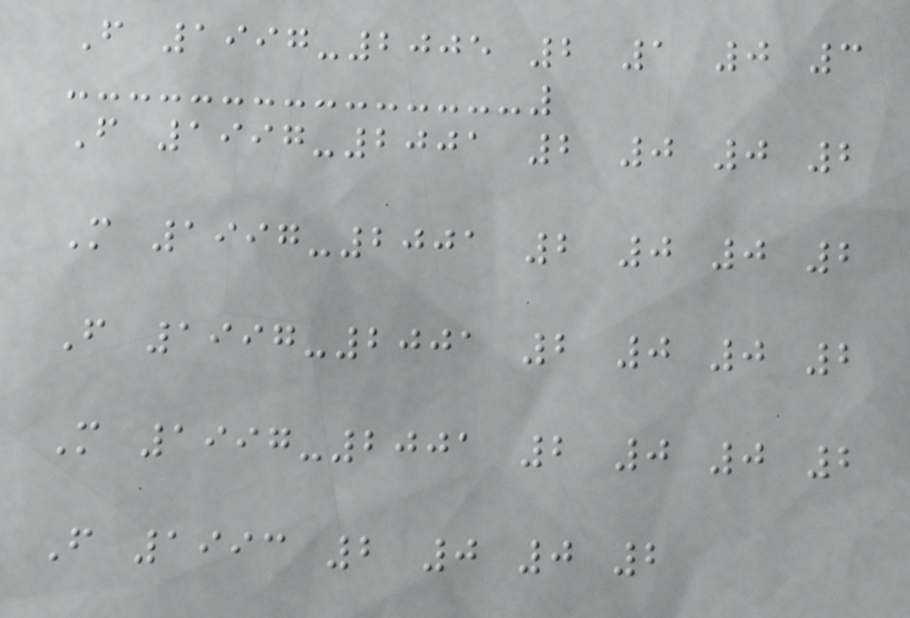F 1997-2005 2 1 0 3
F 1997-2001 2 0 0 2
M 1997-2001 2 0 0 2
F 1997-2001 2 0 0 2
M 1997-2001 2 0 0 2
F 1993 2 0 0 2
